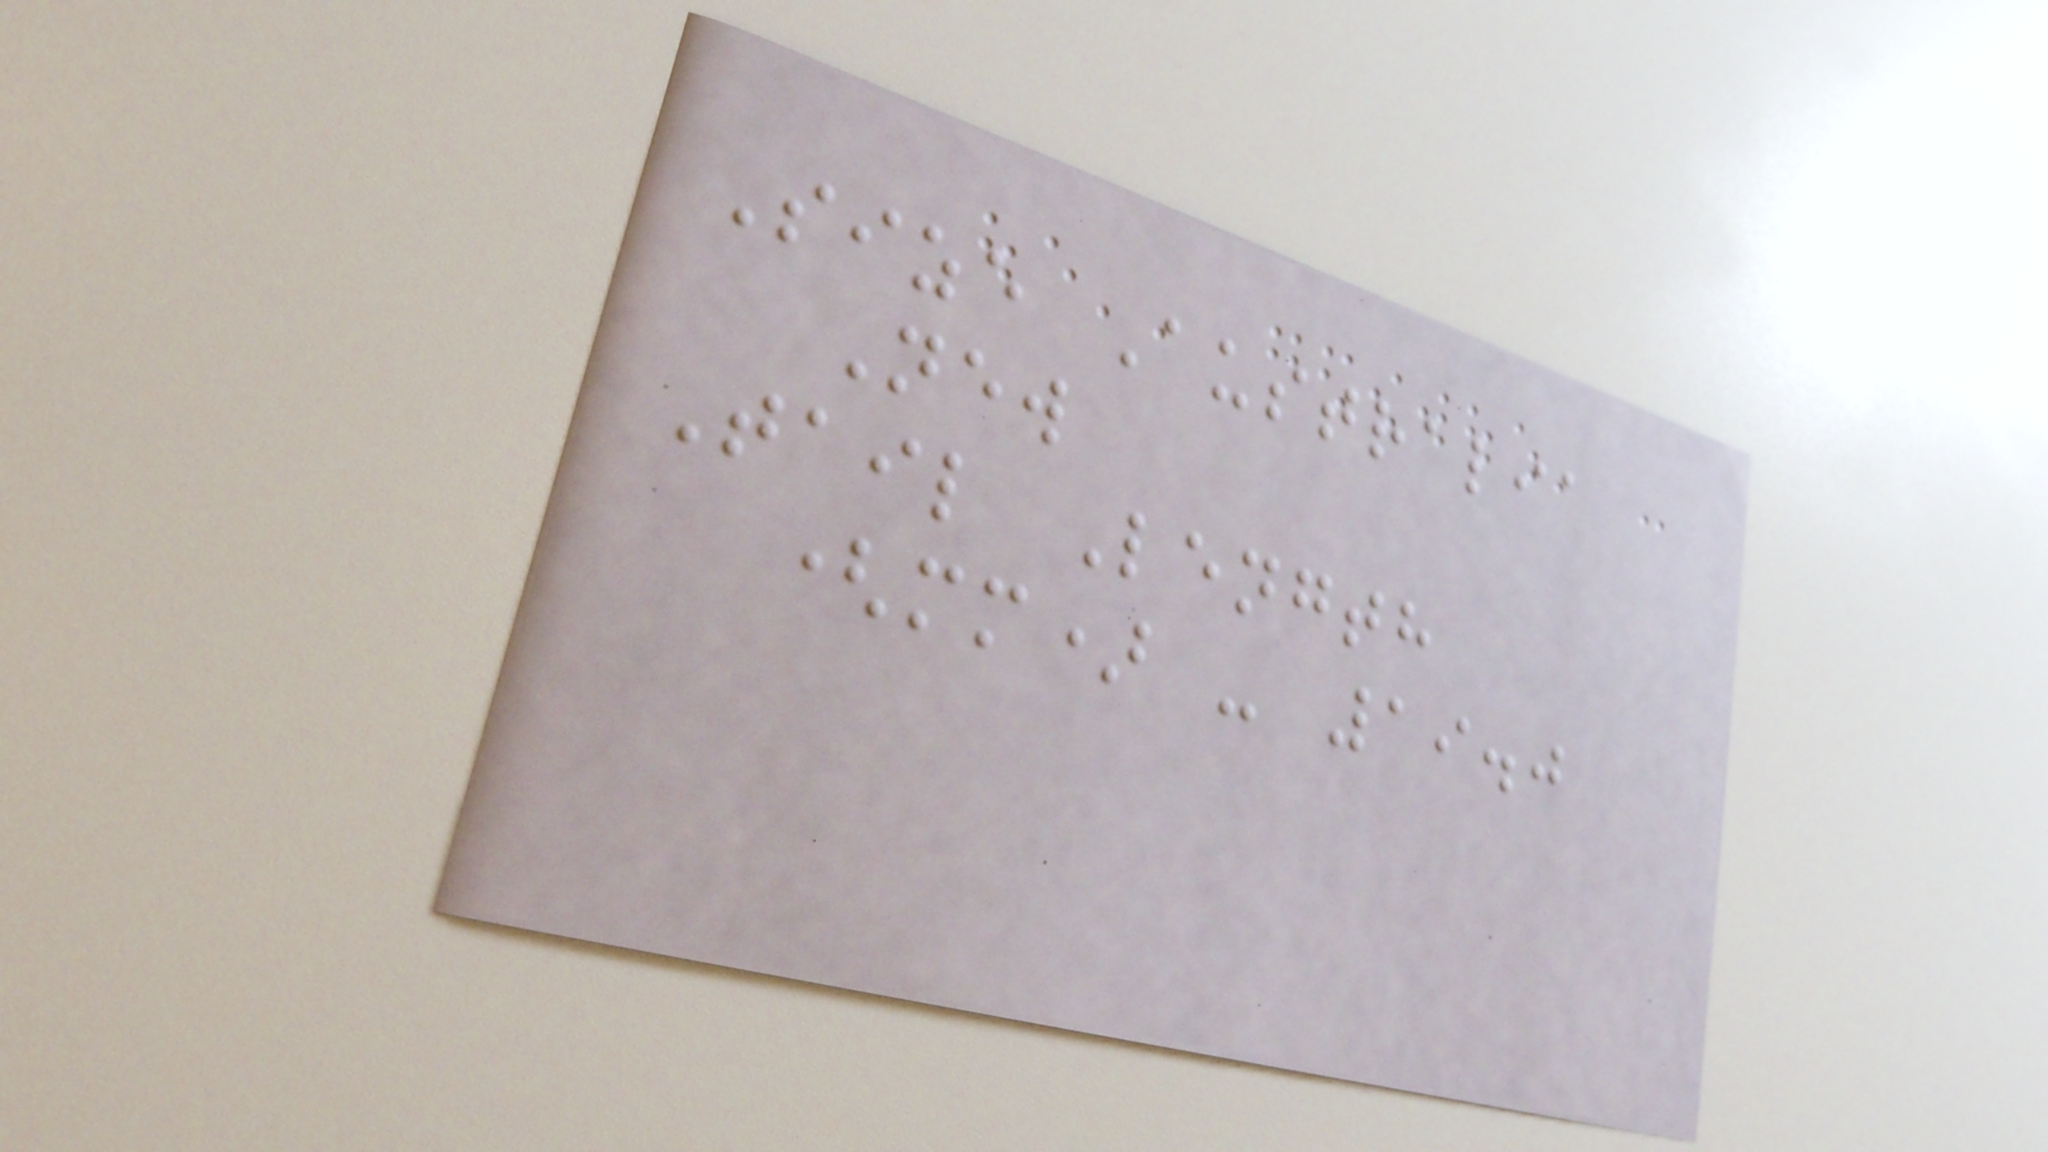Size Australia
New
Tail Length
(mm) - 19.0
